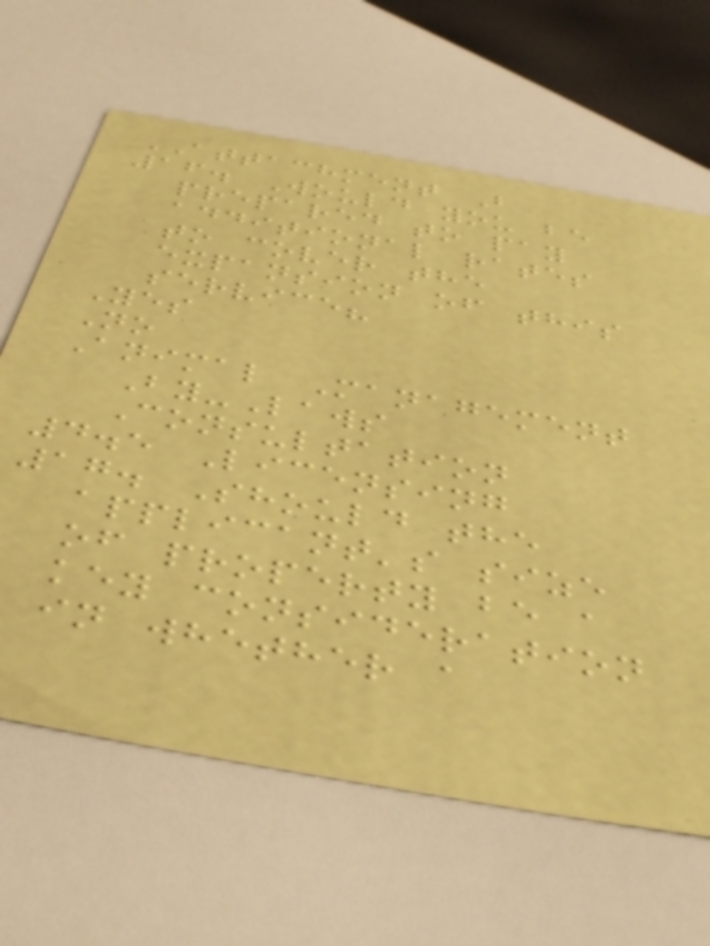ATTACHMENT B
16. Would you be
prepared to pay
additional rates
to cover the
expansion of this
service?
Yes
No
Animal Management
By-Laws
Consultation
4.5 Licensing
17. Should the
applicant's size
of property be a
key consideration
in whether a
